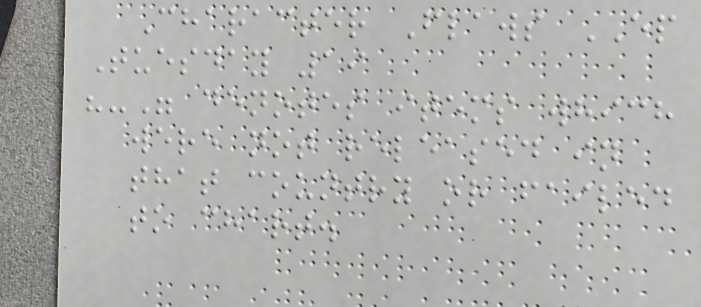Character Flaws EP
Tuesday 19
"-" denotes items which
were not released in
that country or failed
to chart.
